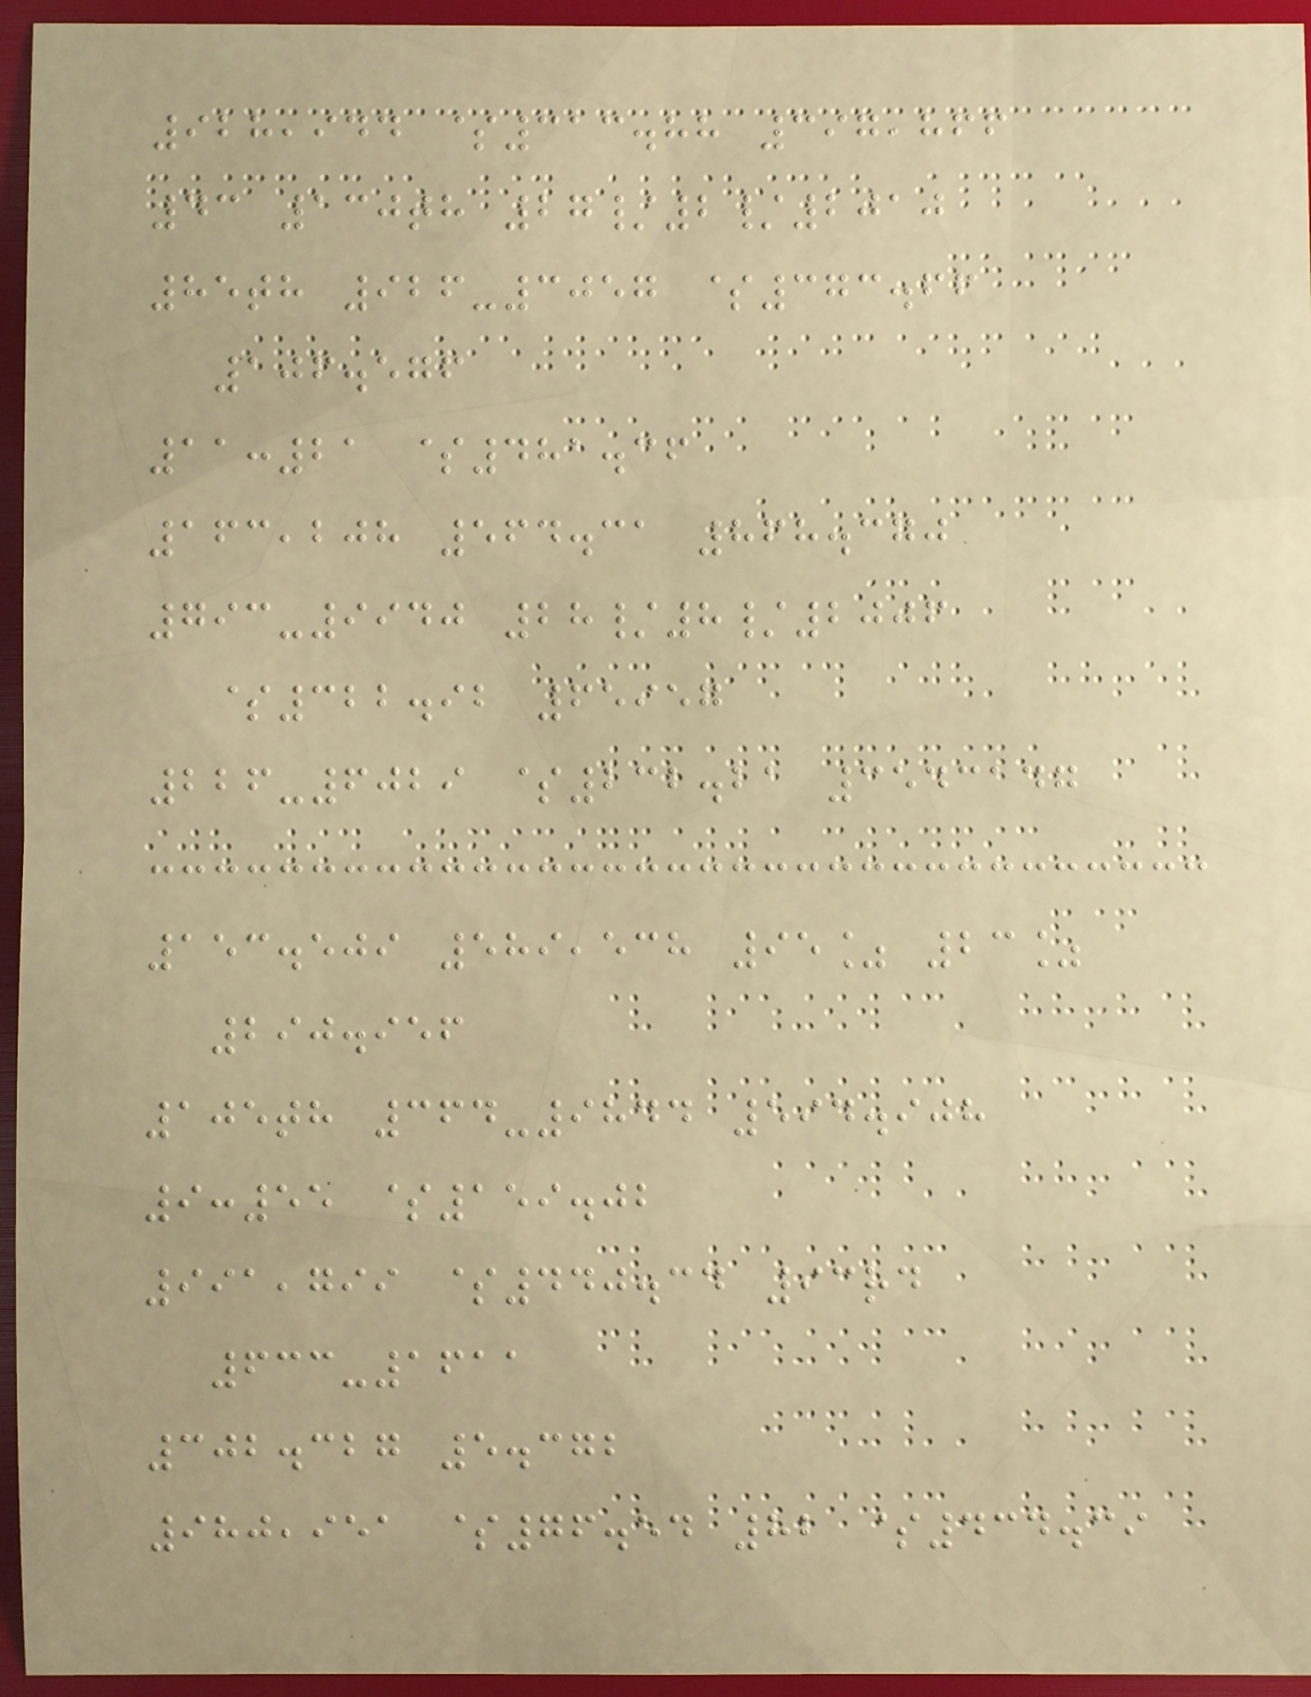928,944 $313.88 397,866
43 130th 27/2/2010
85th 926-3057 $373.66
106.576
11:21 $481.36
163,208 564.31 868.370
793-9940 28/8/2006
$322.92 65957
226-6029 $232.21 3543147
153.509 589,538 95% 23%
290.956
105th 364-9844 594.908
9:55 $159.02
991,799 $440.34 93rd
633-1611
302.327 5.372
980,951 $76.54 82 $434.39
